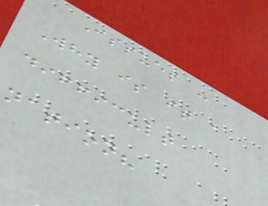Issues -
Why is it a
difficult
nation?
